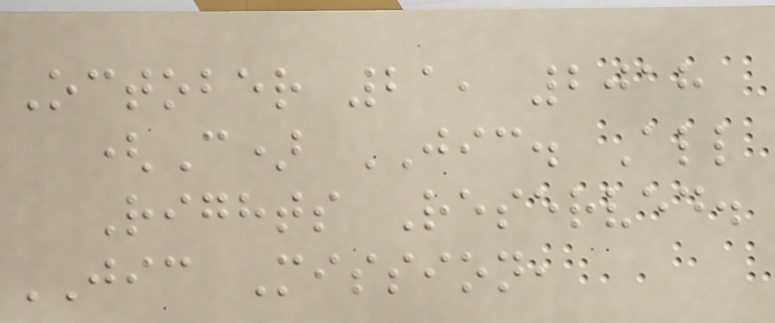October 21, 2018
(C) JIC. All
Rights Reserved.
JIC Mission,
